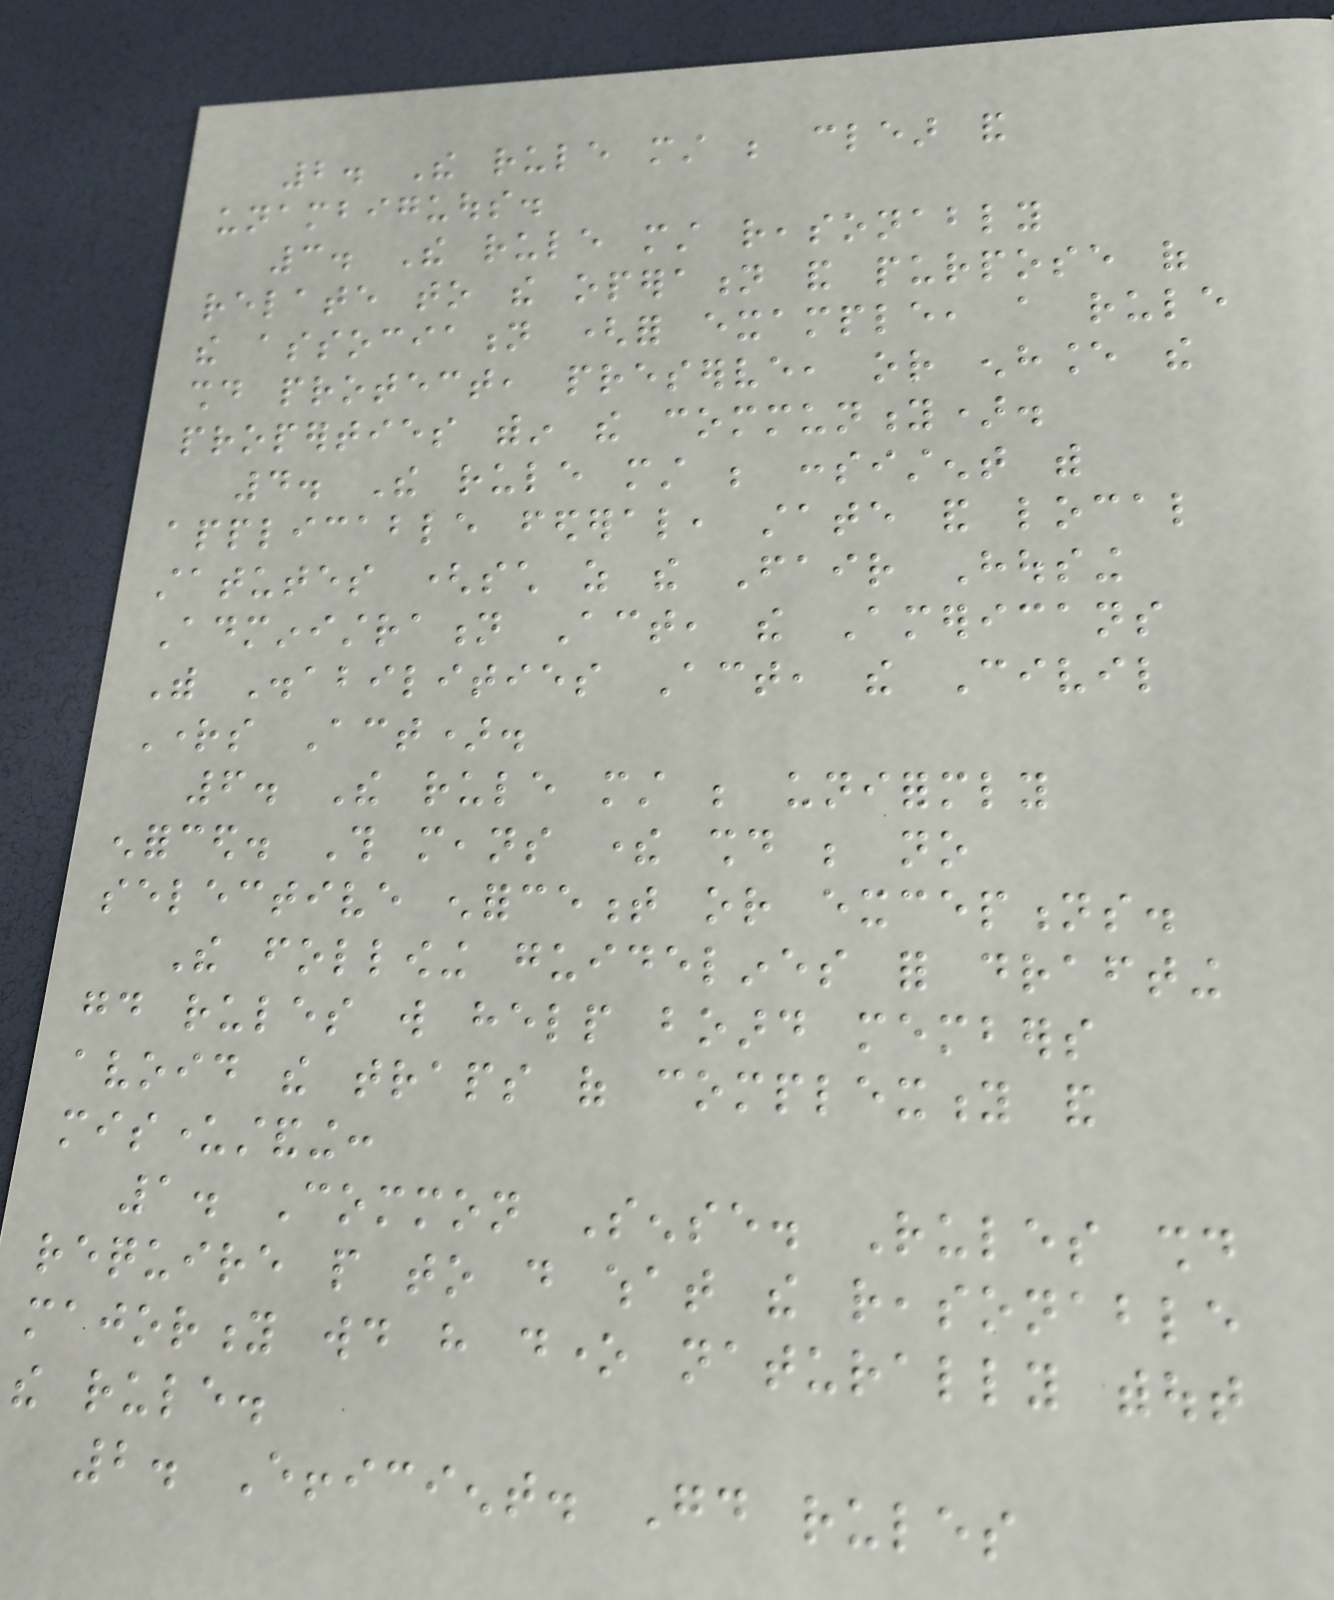2. The rule must be clear and
unambiguous.
3. The rule must reasonably
relate to the operation and purpose of
the association (for example, a rule
should protect, preserve, or enhance the
properties within the community).
4. The rule must be consistent with
applicable federal, state and local
statutes (such as the Fair Housing
Administration Act, the Americans
With Disabilities Act, the Civil
Rights Act).
6. The rule must be uniformly
enforced. This means there should be no
selective enforcement or exceptions.
The following guidelines for drafting
good rules will help board members
avoid the traps of complexity and
misunderstanding:
1. Common Sense. Rules should
require people to do what the reasonable
majority would have done naturally without
the rule.
2. Efficient. Good rules
